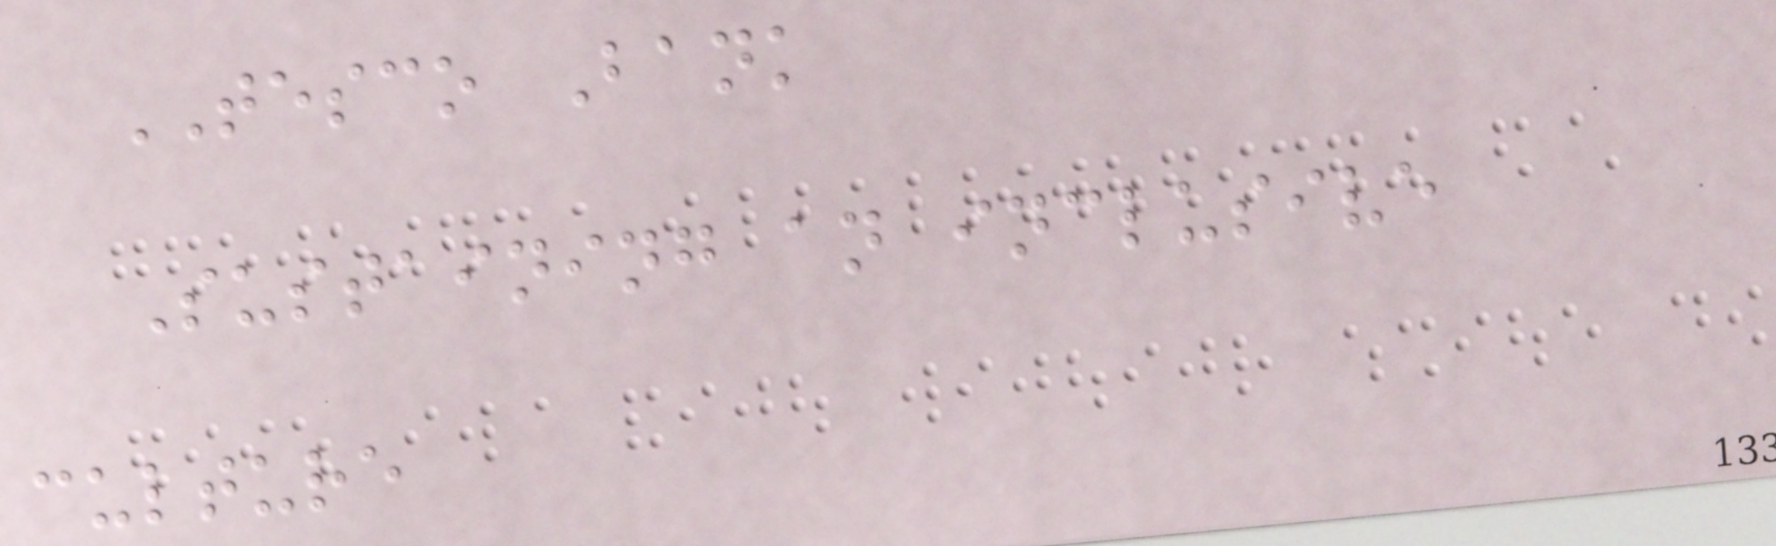TESCO Bank
Sustaining an inclusive
culture
